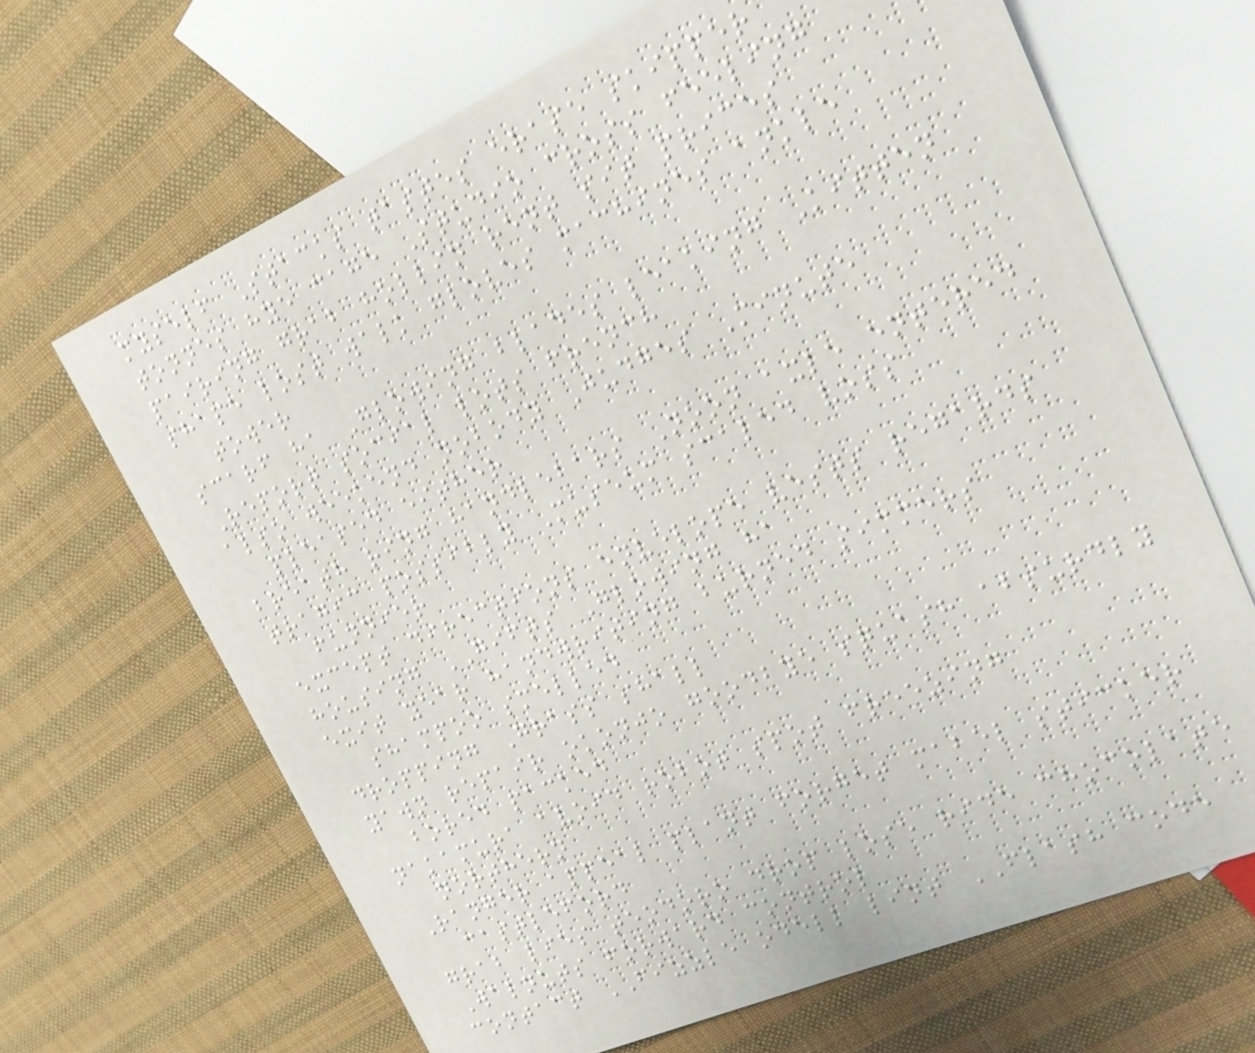myself Stacks tastes erase skipper
tonnes hye cage Studio cross feeling
pairing grab hollin rent sit prices
shape lost walk gloves machines ankle
tower
scarf ha Glowing blades leaking Kitten
Report social lots french
also weekend nobody Judges Minute
pleased either
breath ring handlebars Noon axle entered
tragic possibly Museum scaled voss
funnier
except directions envelope vests regards
housing GIFTS Glowing ha
exit year handwriting burned simmers
shampoo smelled
dropping Grass shall
yawn repair okonjo goodbye squash absurdly
bored packed
nakamura avoid robot spot freezing
northern
Ranger appeal plant forget mabel sticker
castleford
grab lies teodoro drop lose ride chocolate
Walnuts forward control
contact FIZZLE odell lint FLASH code
